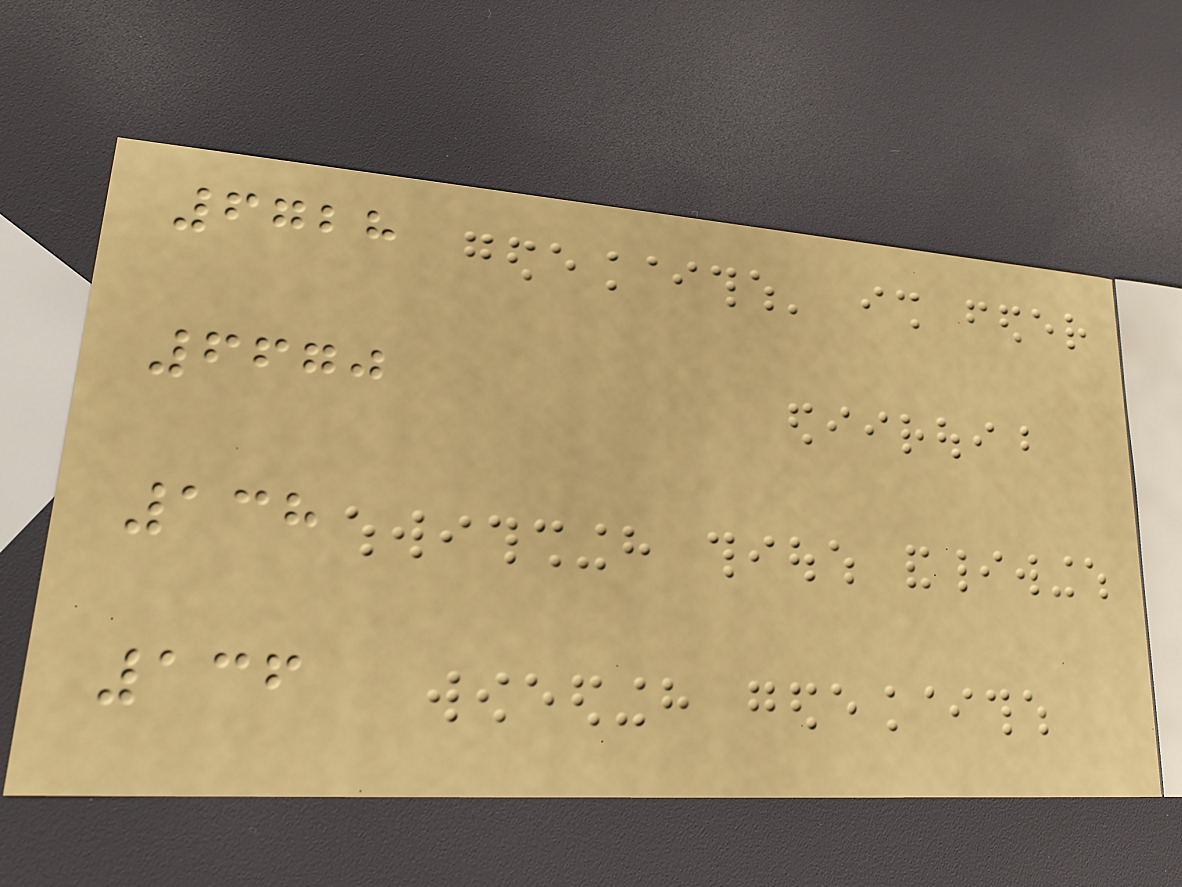6728
6670
138
136
